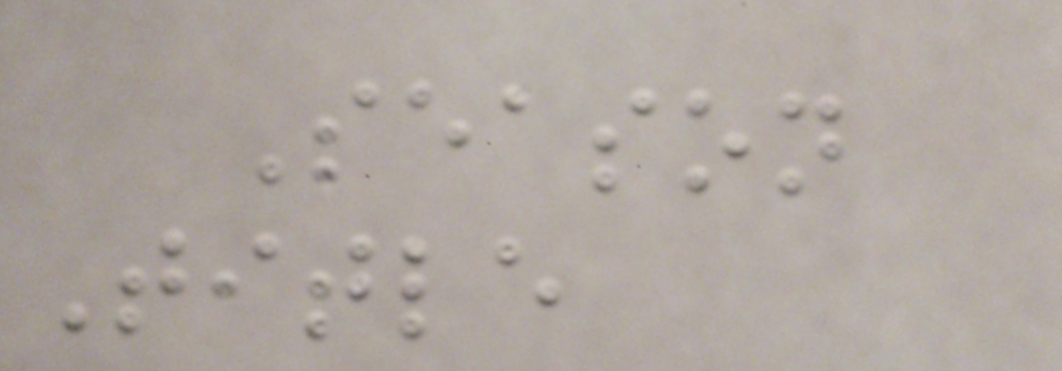Season
Title
